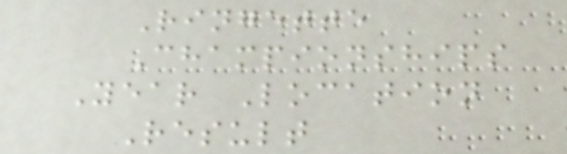Ringette
Championships
Year Location
Result
